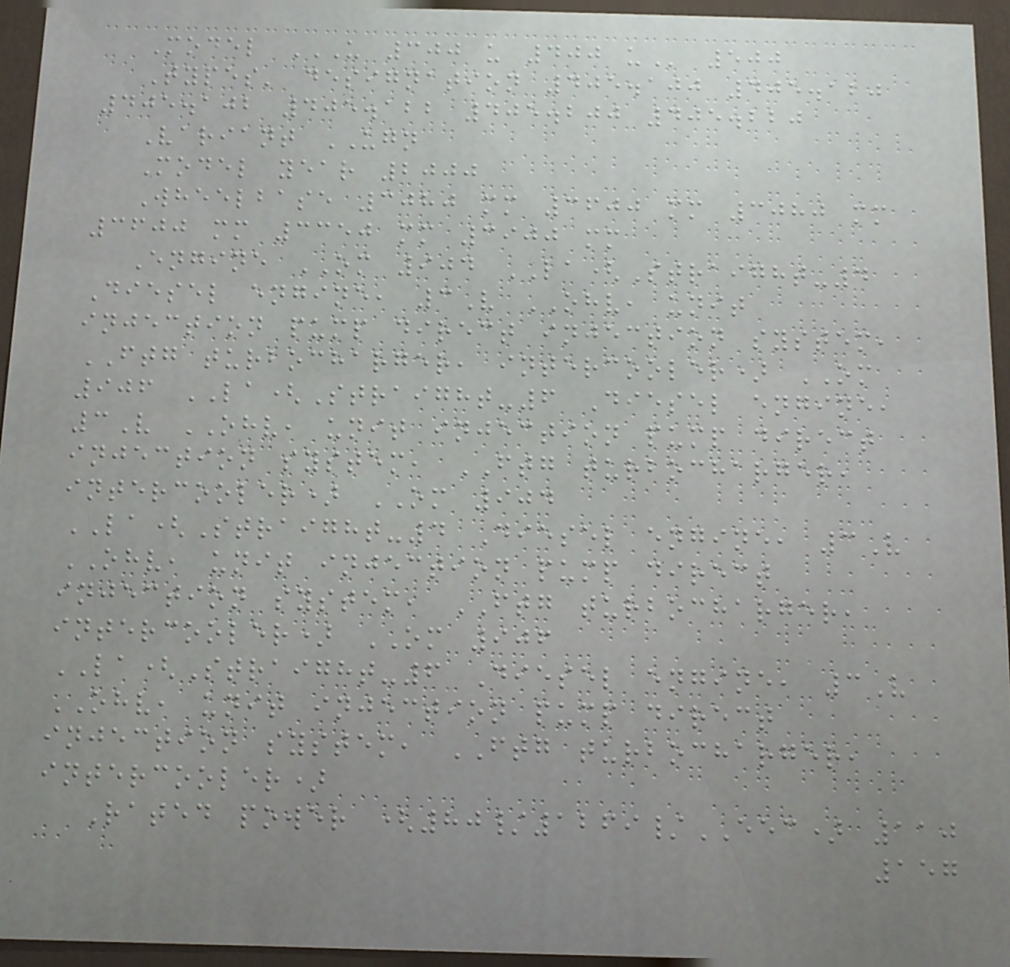Model U 300 U 400 U 500
Types' designation 405.100 405.120
405.102 405.122 405.200 405.220
Variant UGN
Model year 2000
Wheelbase 3080 mm 3600 mm 3080 mm
3600 mm 3350 mm 3900 mm
Engine OM 904 LA(Straight-4
Diesel engine, 3V OHV, unit
injection pump direct injection system,
FTG turbocharger, intercooler) OM
906 LA(Straight-6 Diesel engine,
3V OHV, unit injection pump direct
injection system, FTG turbocharger,
intercooler) OM 904
LA(Straight-4 Diesel engine, 3V
OHV, unit injection pump direct
injection system, FTG turbocharger,
intercooler) OM 906
LA(Straight-6 Diesel engine, 3V
OHV, unit injection pump direct
injection system, FTG turbocharger,
intercooler)
Rated power (80/1269/EEC) 110
157
